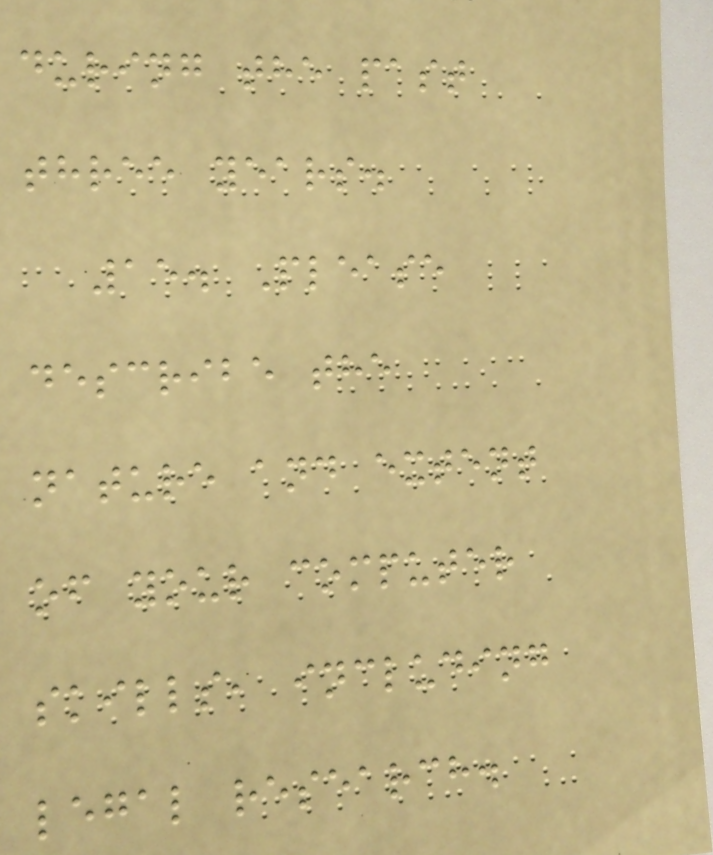during the past
three years.
15. Please
describe the
nature and extent
of your computer
skills, including
legal research.
